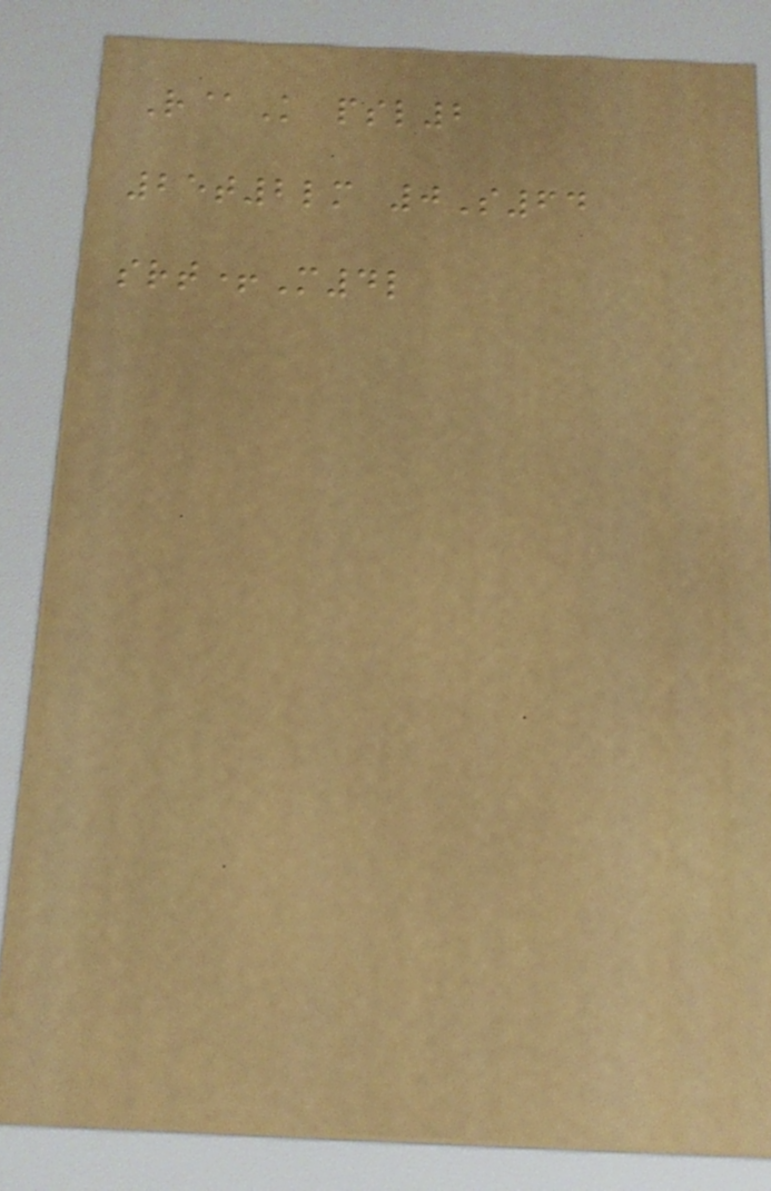R@K psl2
25t2lm 0S64
srt+M4l
